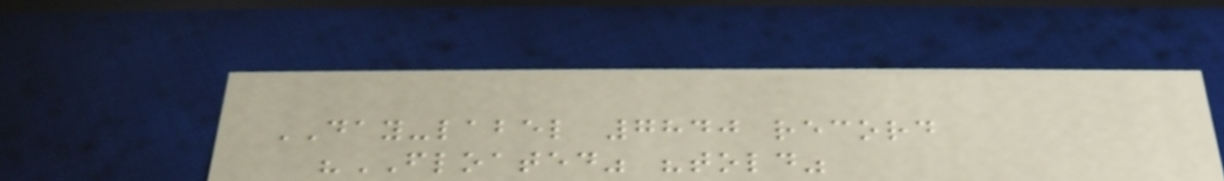DAY-label 7840 record
"FLOATED" "told"
